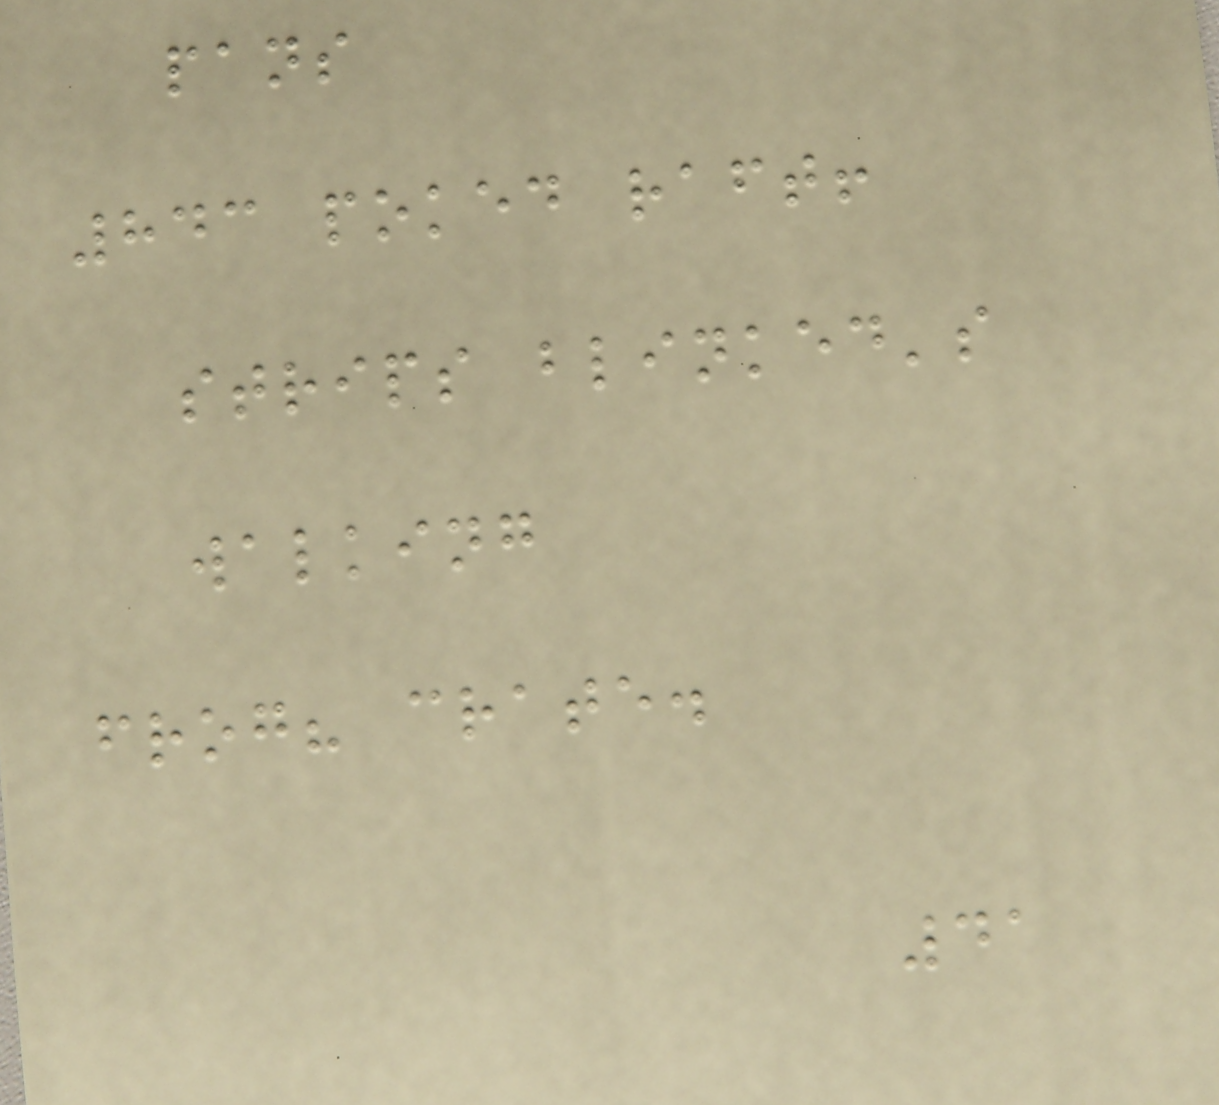pans
843 poked raft!
strips blinked's
walking
frog? crate.
41
